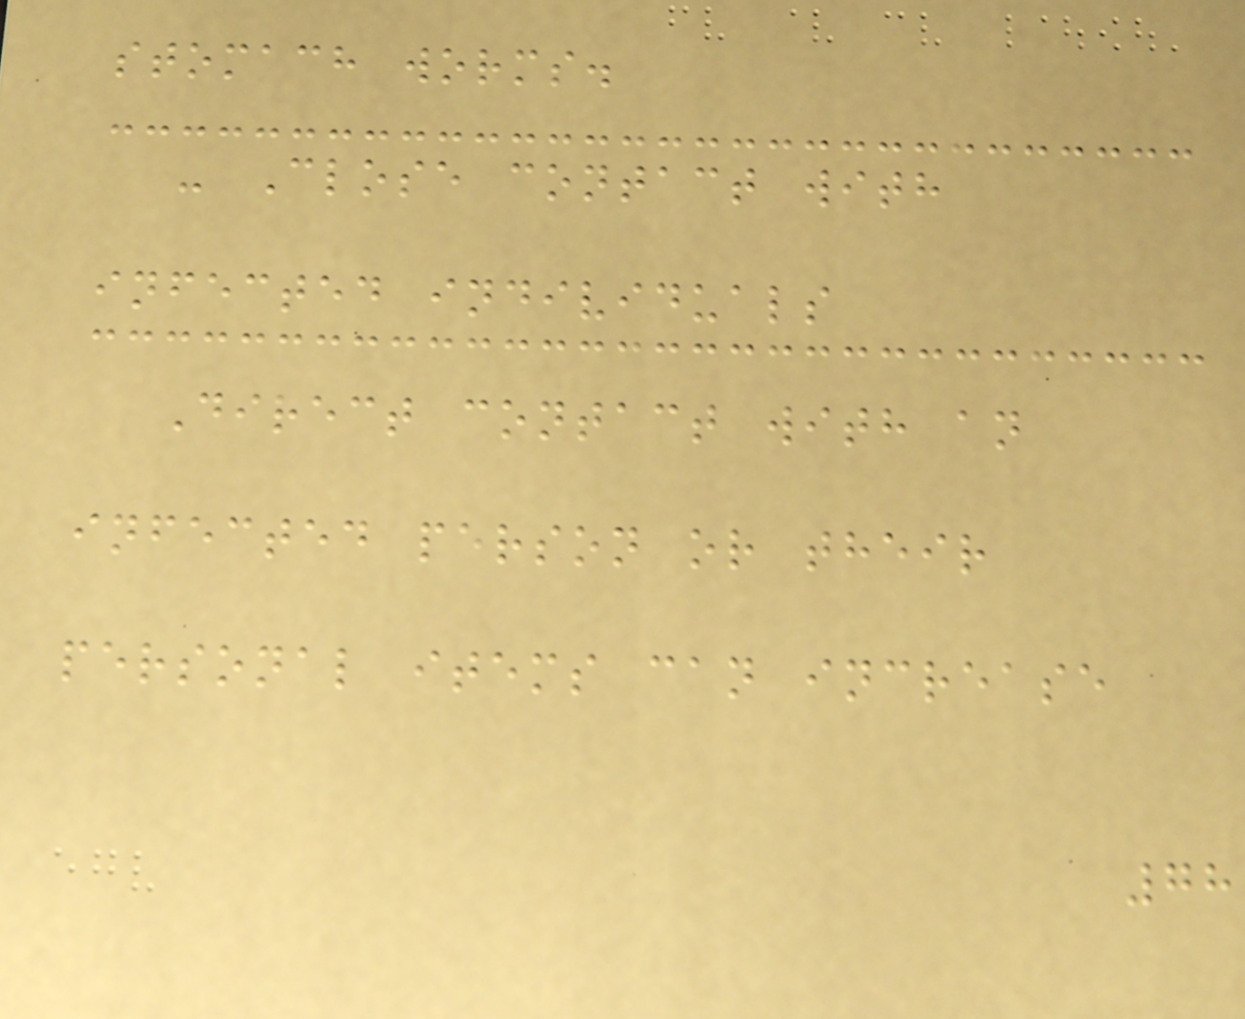stomach worms.
- Close contact with
infected individuals
Direct contact with an
infected person or their
personal items can increase
78
